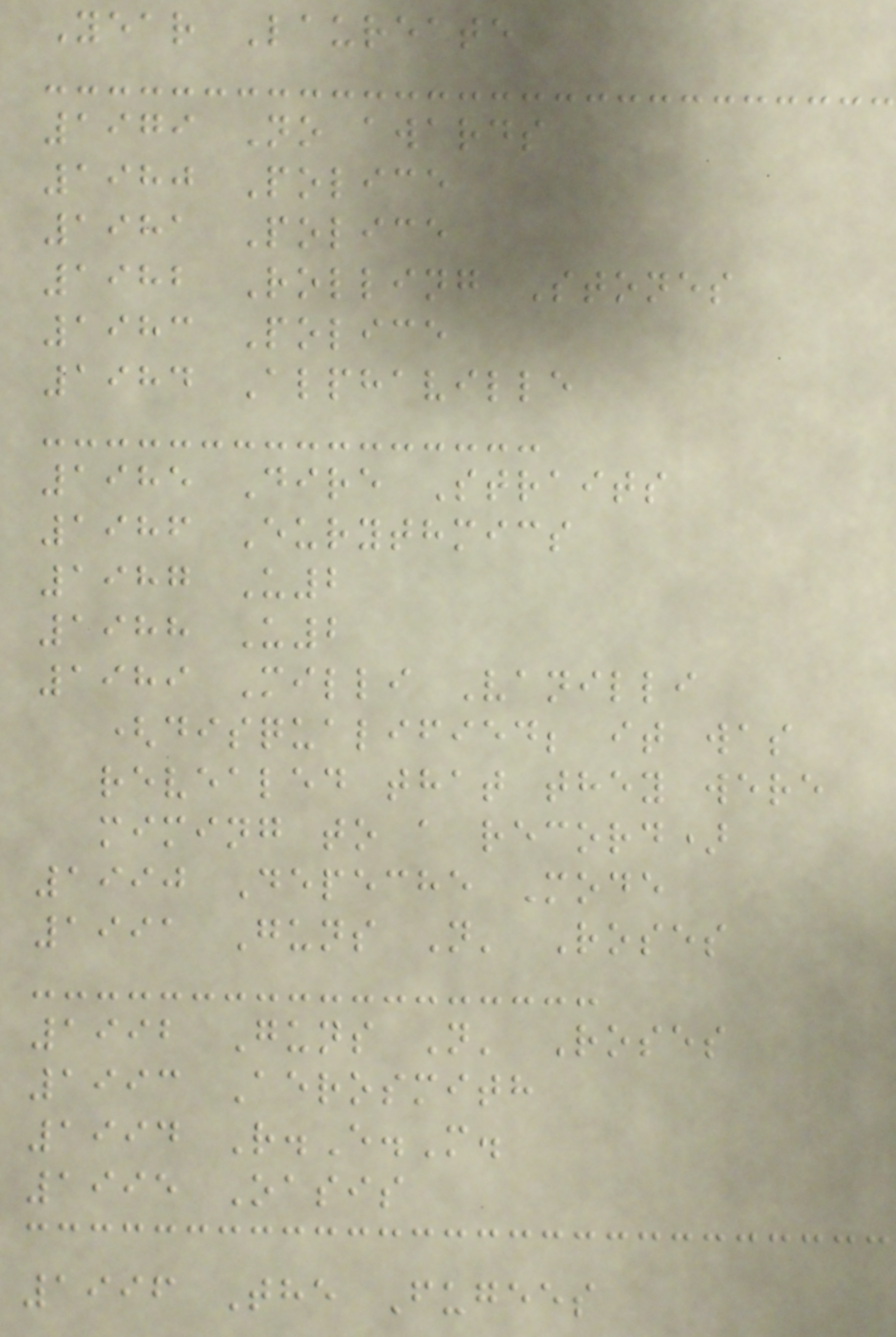Year Laureate
1979 No awards
1980 Police
1981 Police
1982 Rolling Stones
1983 Police
1984 Alphaville
1985 Dire Straits
1986 Eurythmics
1987 U2
1988 U2
1989 Milli Vanilli
(disqualified; it was
revealed that they were
miming to a record)
1990 Depeche Mode
1991 Guns N' Roses
1992 Guns N' Roses
1993 Aerosmith
1994 R.E.M.
1995 Oasis
1996 The Fugees
